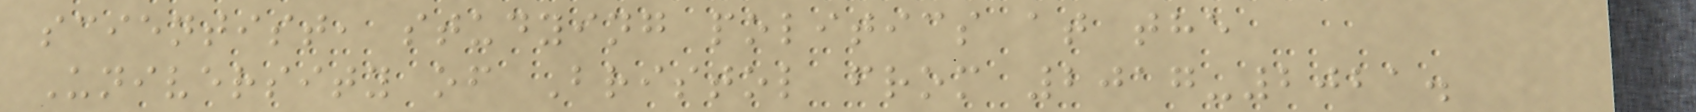scientist, studying politics at the
University of Bristol from 2017-2021.
